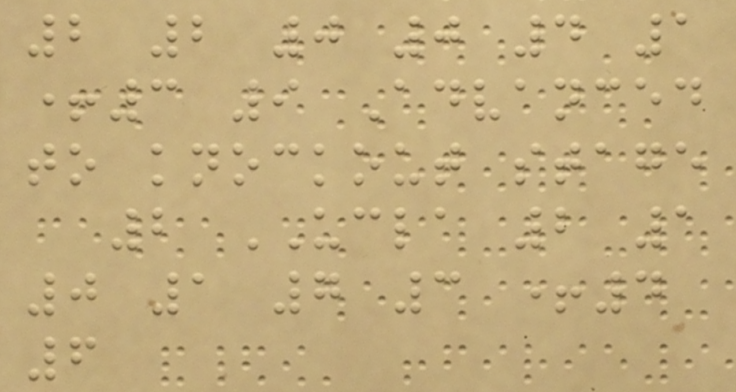2 2 0 0 4 1
+3 9 Advanced
to knockout stage
2 UCLA 2 1
0 1 7 3 +4
6
